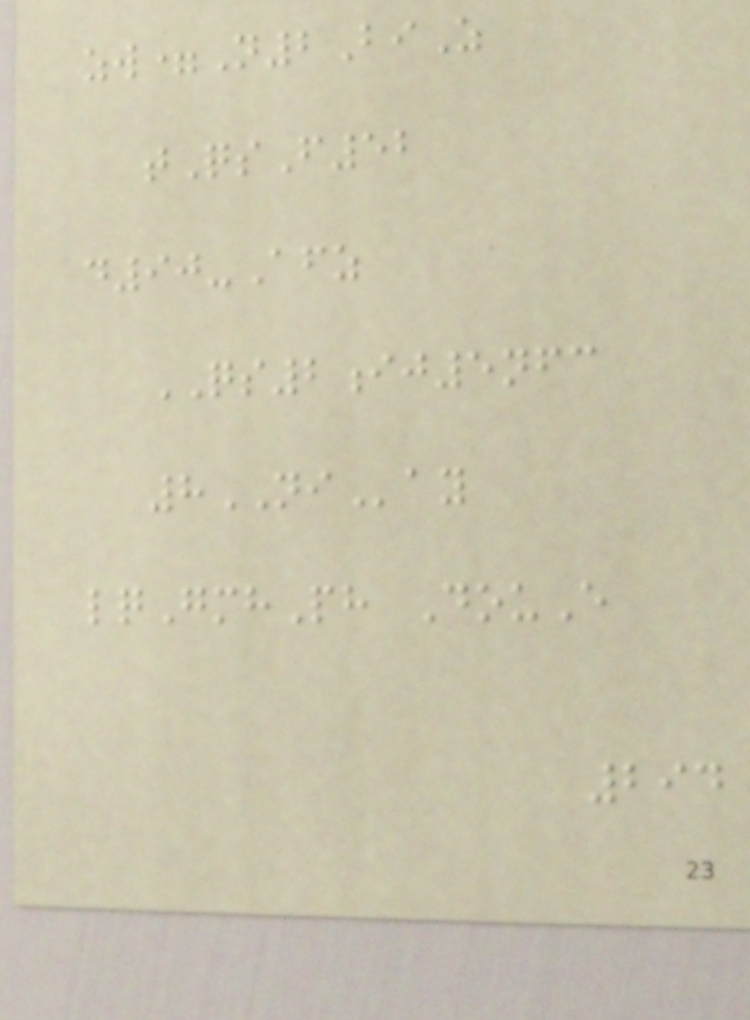zw=N2BiZ
tQsF52
d90-Afz
QS2ij5nfc
8NIay
lqGmhPh DouE
294
